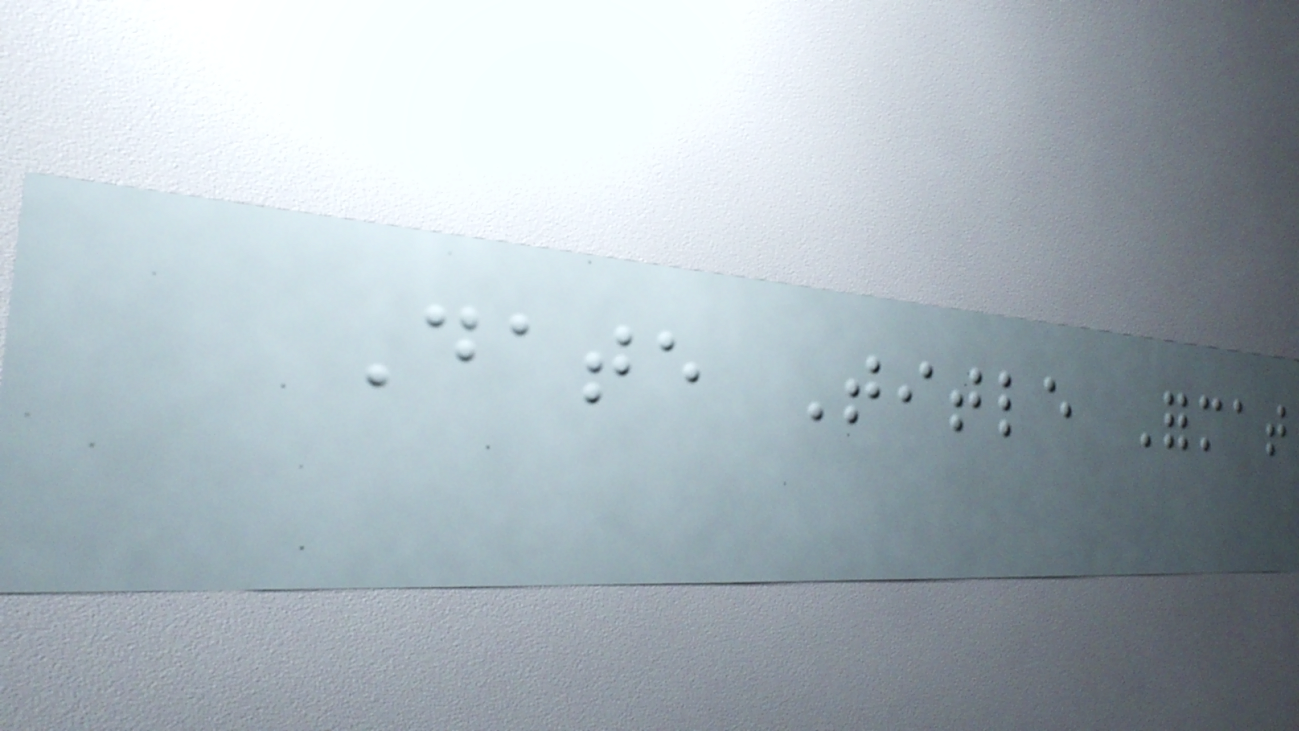Date Title Format
